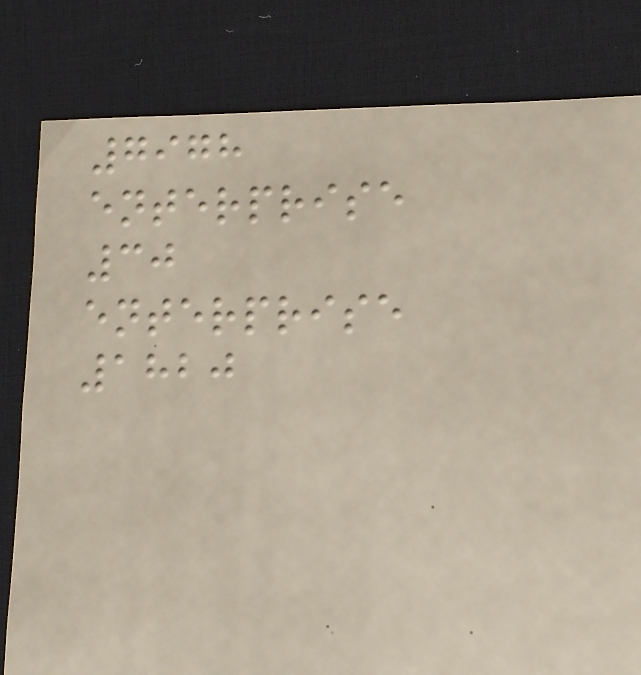7978
enterprise
30
enterprise
1820
